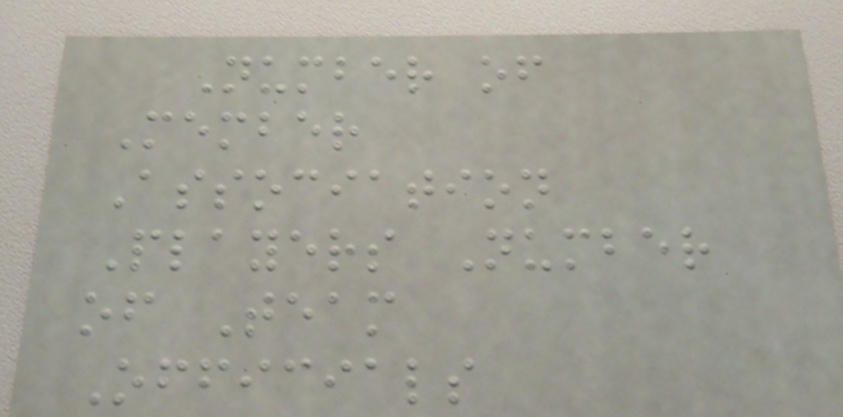Number of
Member
Association
Players Number
of Team
Officials
